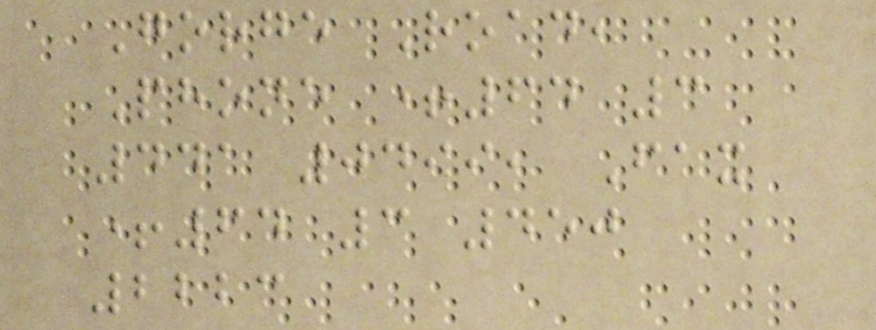Gorge Road,
Phone +64 3
441 0499, Fax
+64 3 450
2223
